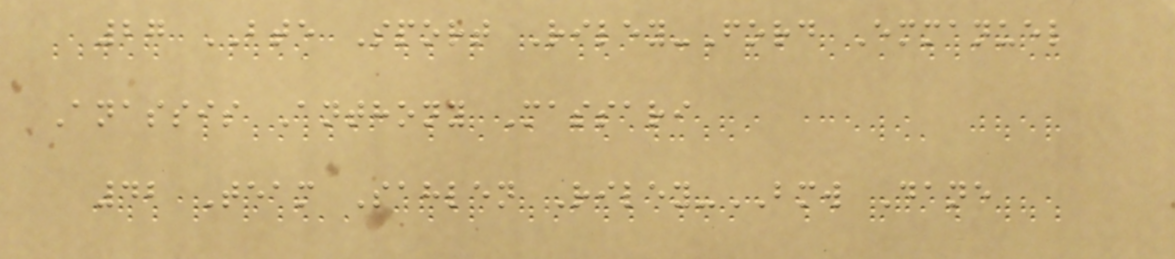27 BTE Sport Riley-Ford Emmanuel
Anassis Anthony Massari
42 Team Sahlen Riley-BMW Dane
